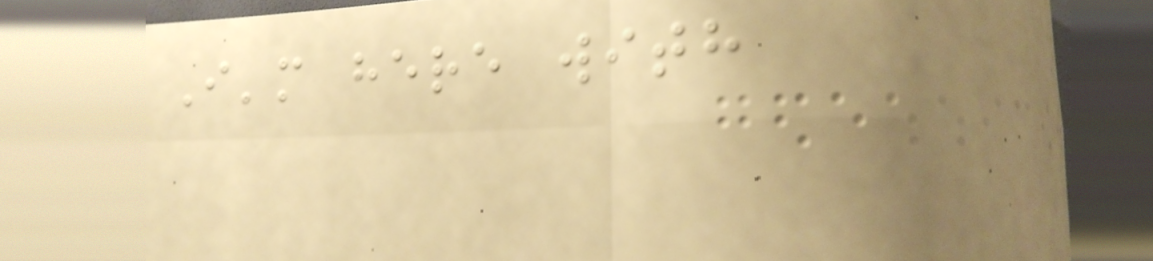I'm here with
